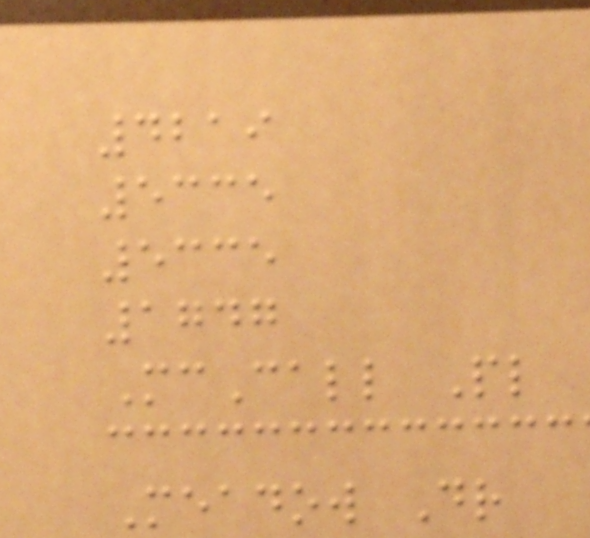4219
5335
5335
1747
McCall Pl
Meadow Dr
